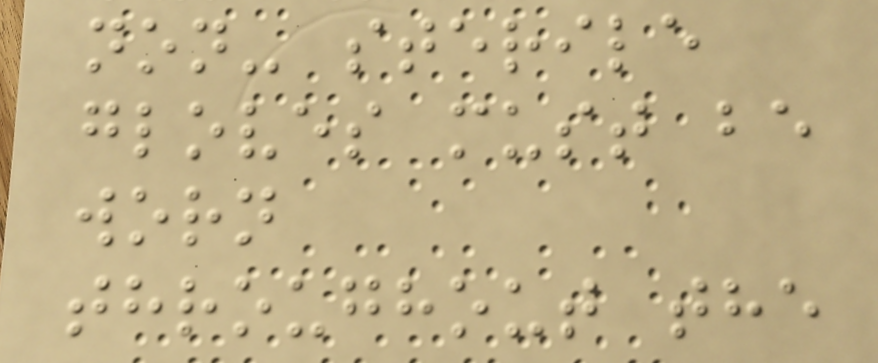non- sterile
gloves must be
worn
throughout the
